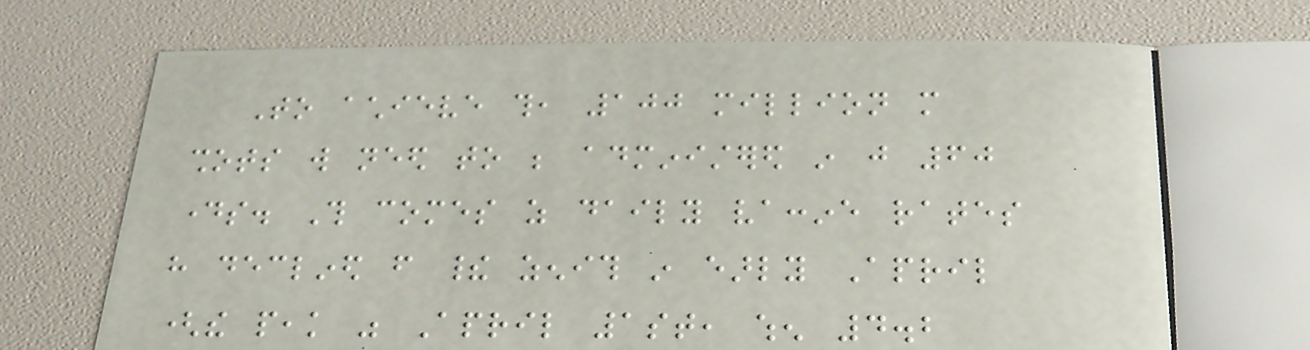To achieve this, 100 million more
shots will need to be administered in just 60
days. This comes as daily vaccine rates
have declined from their zenith in early April
(the peak was April 1st, when 4.2
